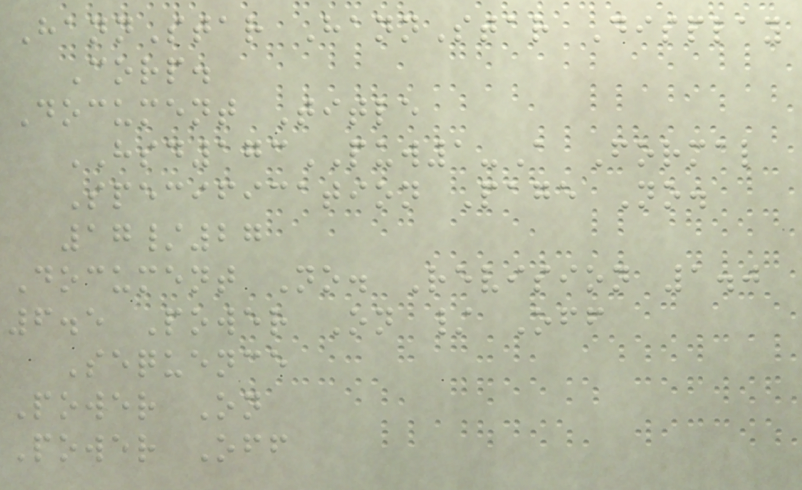HannStar HannStar Display
Corp.
Document Title
HSD173PUW1-A Formal
Specification Page No.
17/27
Document No. Revision 1.0
6.5 Power On / Off
Sequence
Power On
Power Off
